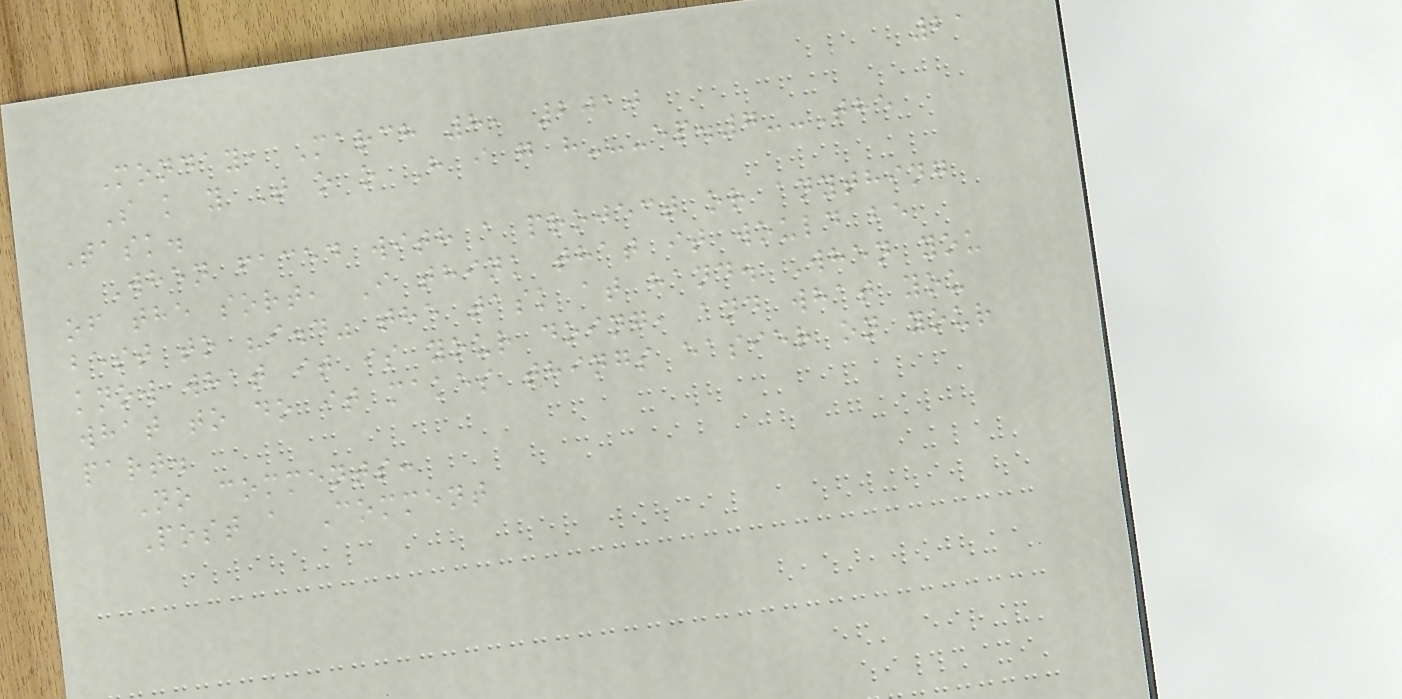21
Monday, March 8, 2010
S k y T o o H i g h---ep.7--The
Task.
When faced with a project or anything
of the sort, I think that it would be
best to "i.d" the task at hand. When you
know what it is your doing, and what you
what to do it makes things easier on your
part.
No comments:
Post a Comment
